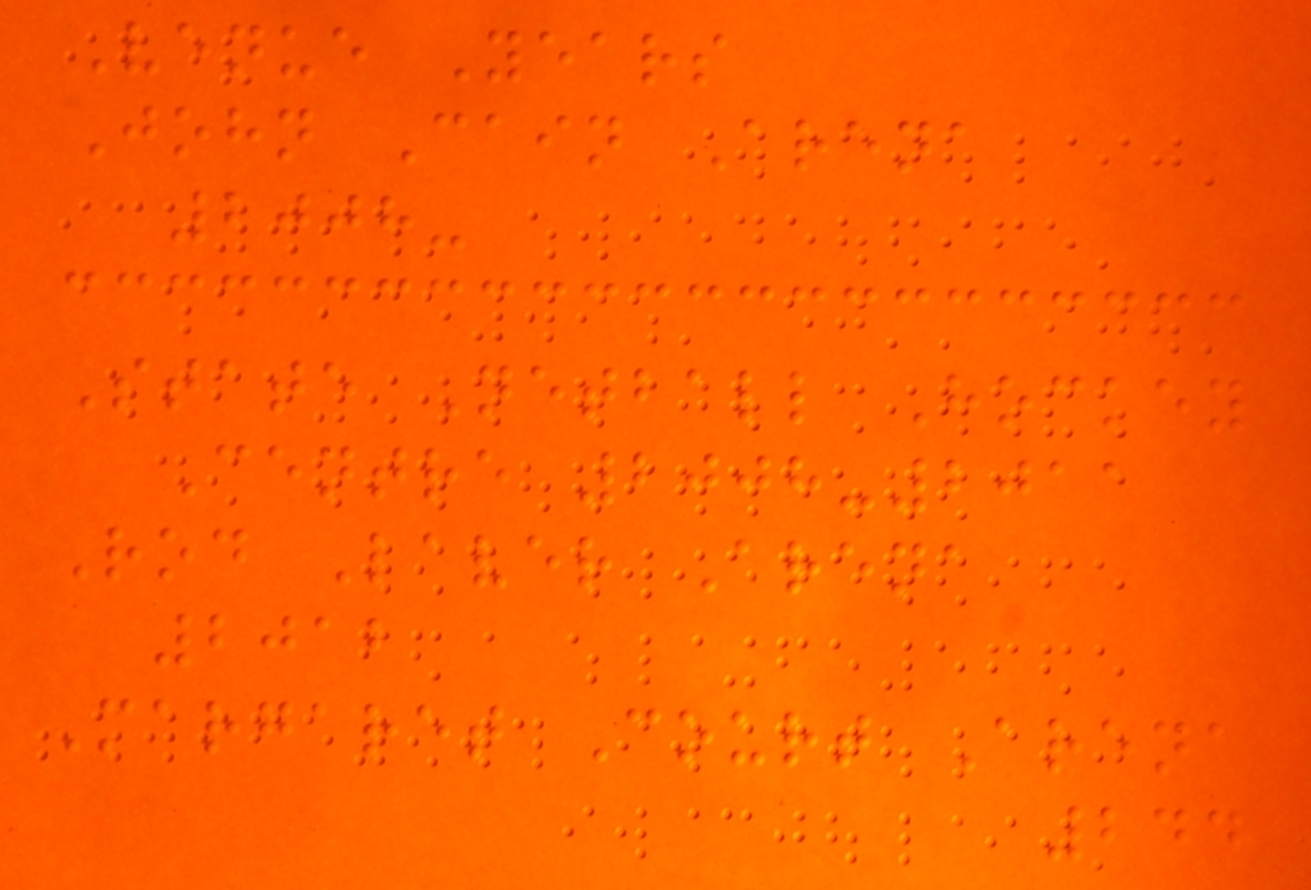Venue Years
John Cain Arena
2008-
State Netball Hockey
Centre 2008-2011
Rod Laver Arena
2012
Margaret Court Arena
244
